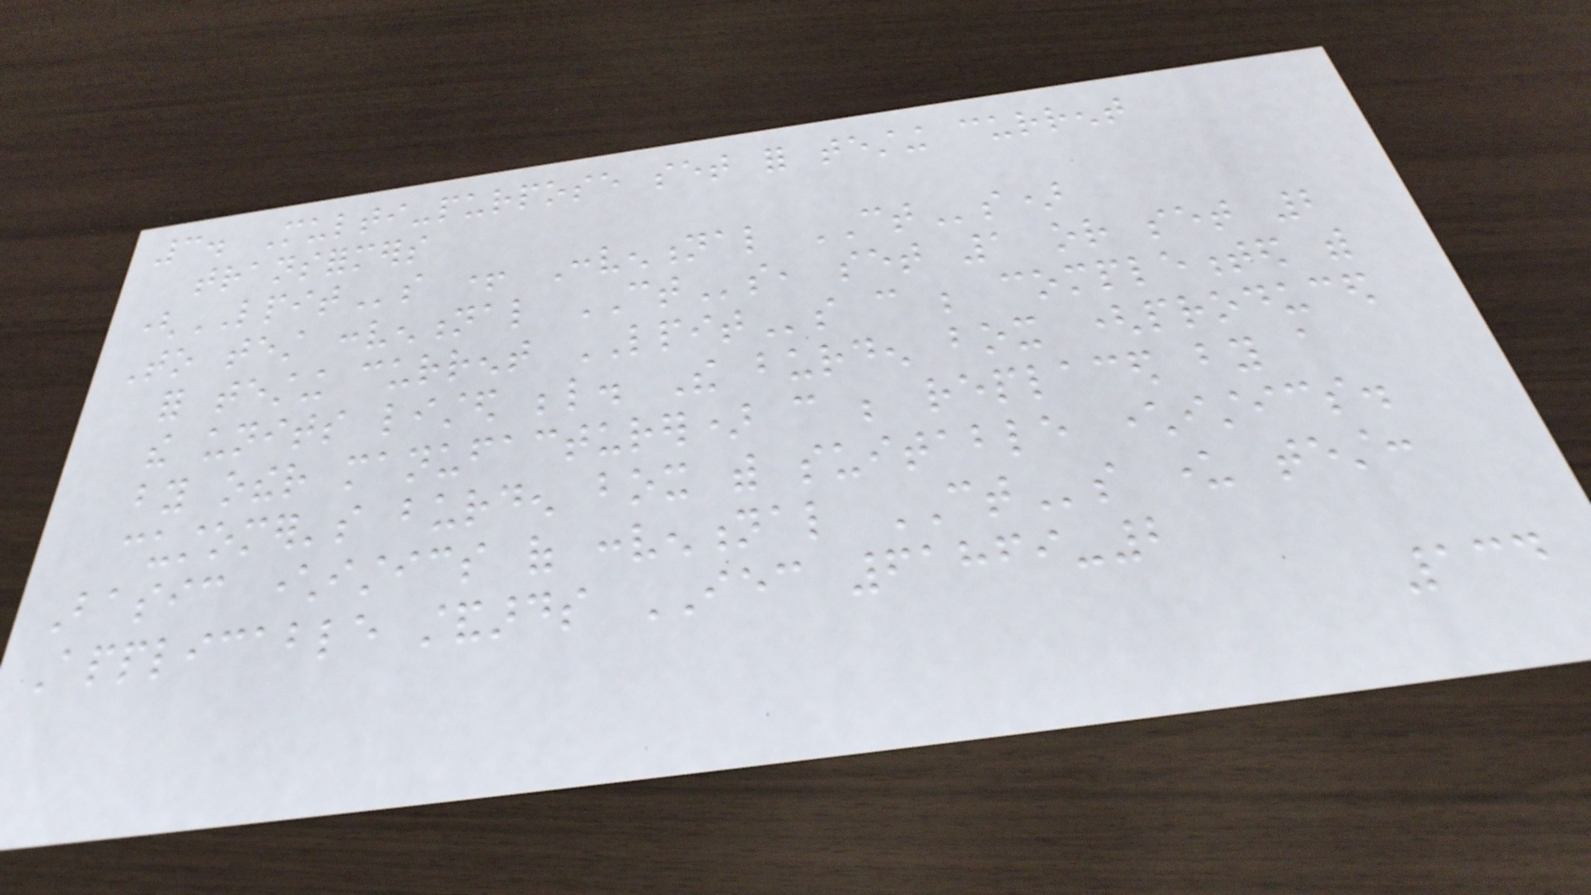3. Multi-purpose set for testing current
transformers
(LPITs + Conventional CTs)
To test conventional CTs, set 1 or set 2
for testing current LPITs can be complemented with
the units listed below. The burden box (produced
by other manufacturer) can be replaced by a
customer's burden box with suitable characteristics.
Basic characteristics of conventional CTs under test:
Applicable standards IEC 61869-2
134
